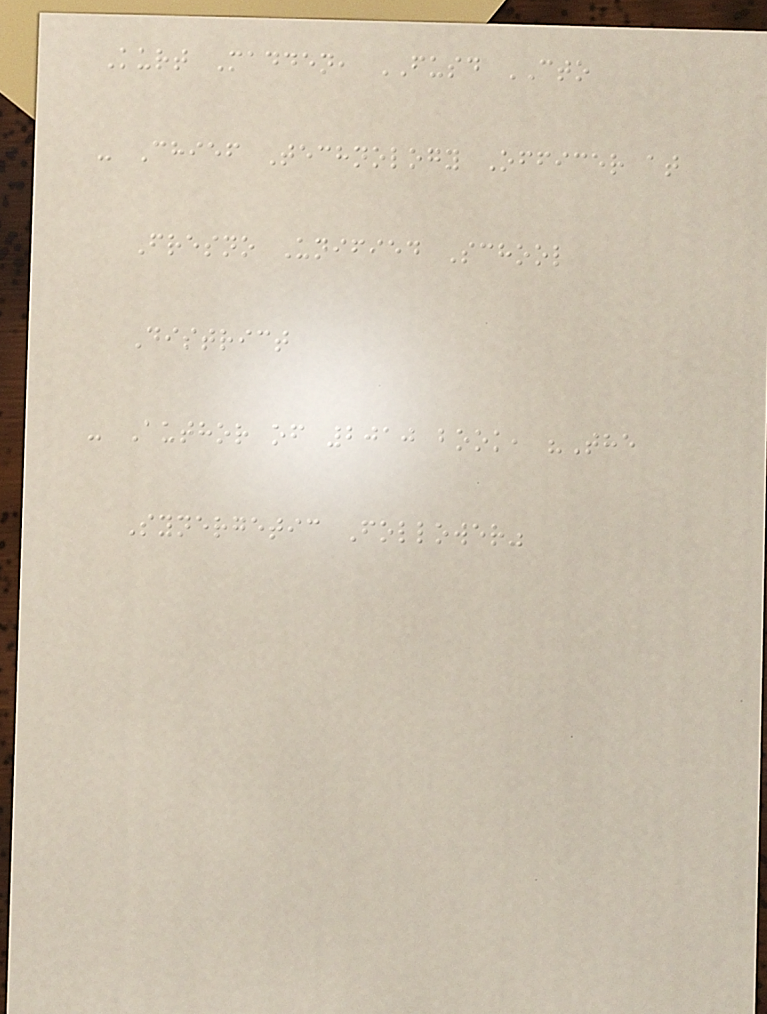Kurt Madden, FUSD CTO
- Chief Technology Officer at
Fresno Unified School
District
- Author of 2010 book, "The
Synergetic Follower"
